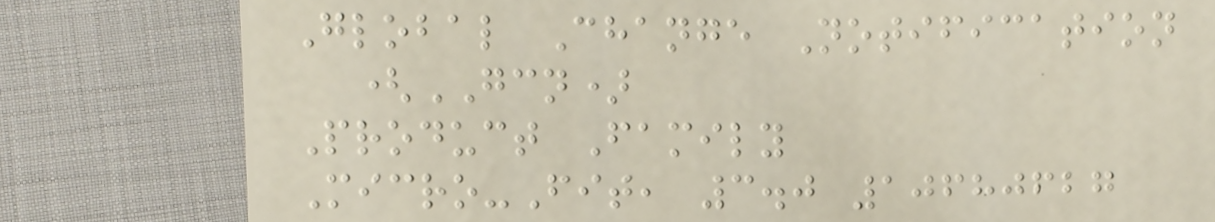Global Change Notification
(GCN)
Product Family
Micro-Fit, 3.0 10680627
